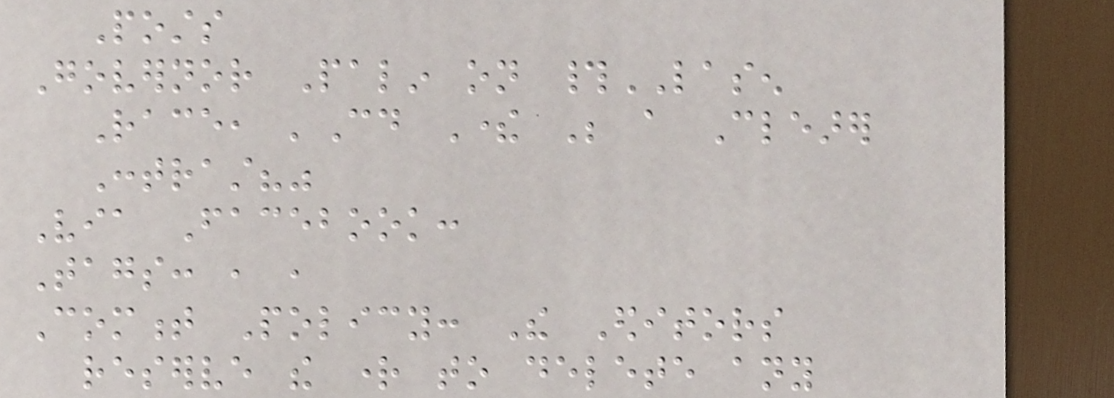Posts
Governor Palin on #LASEN
Race, 'Could There Be a Clearer
Contrast?"
Via Facebook:
Tags: , ,
Comment Policy: The Editors
reserve the right to delete any
